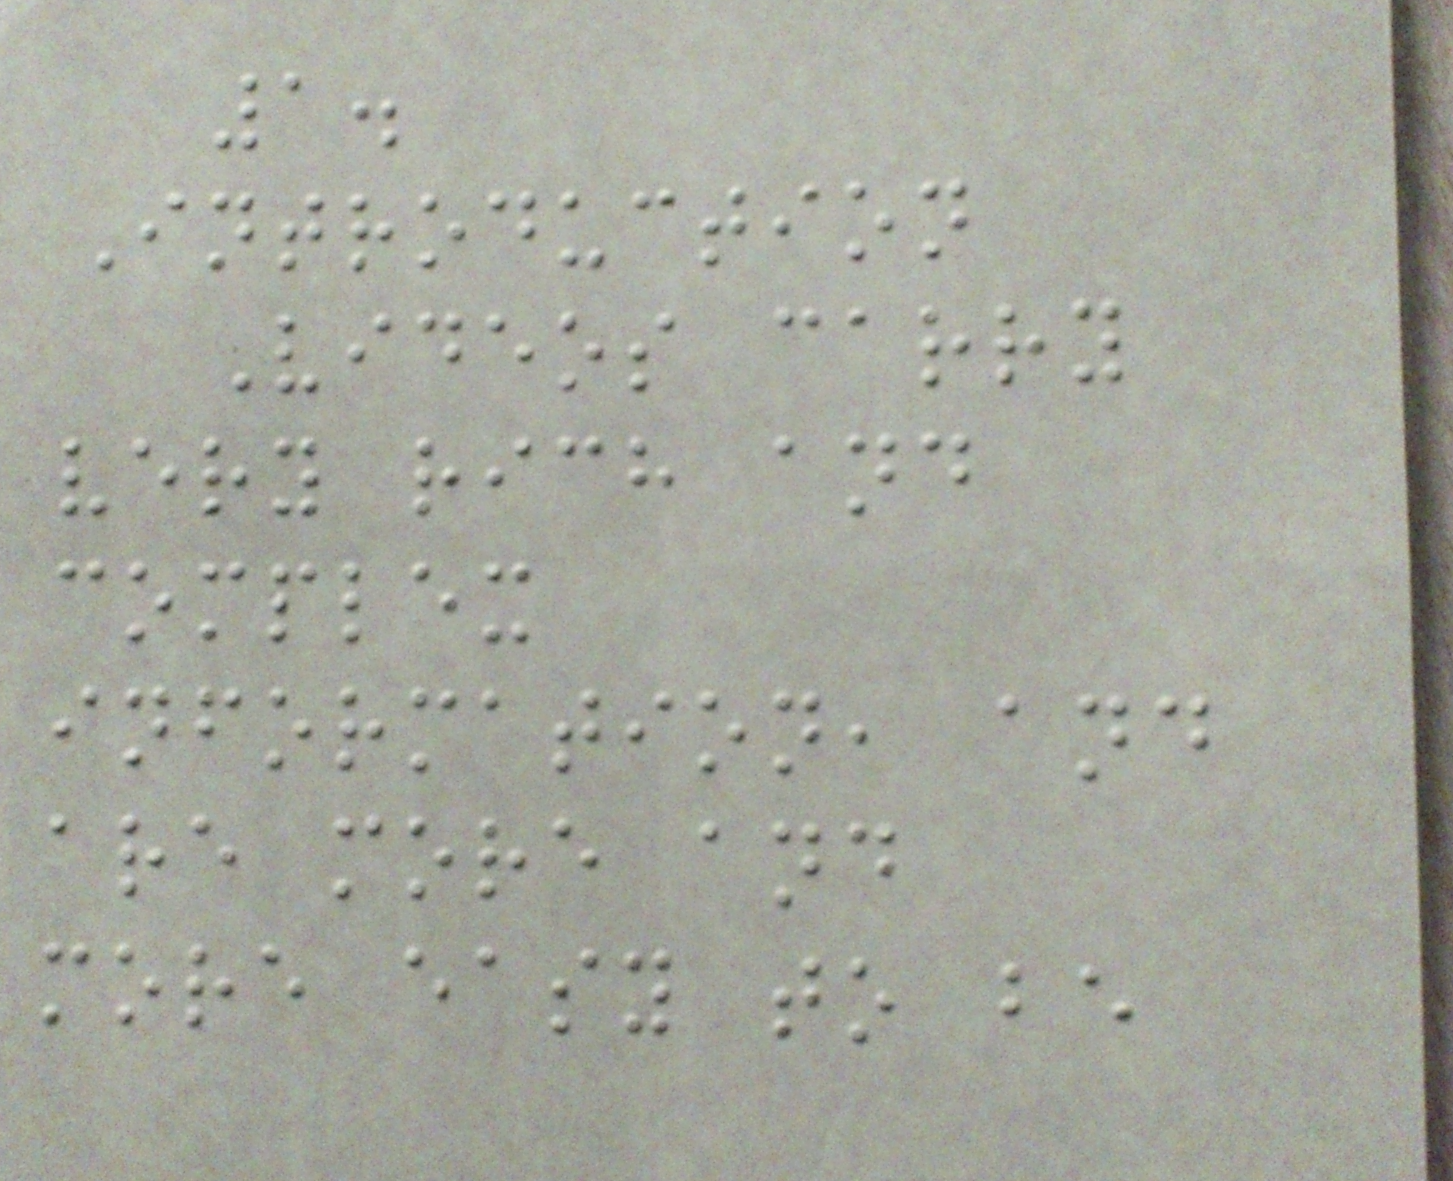1.
Introduction
Videos carry
very rich and
complex
information, and
are more and
more easy to be
